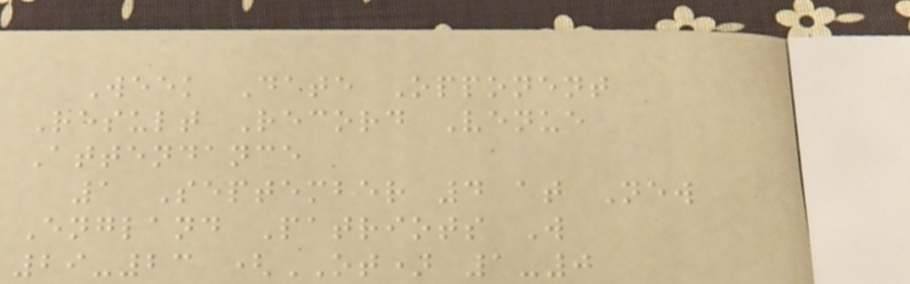Week Date Opponent
Result Record Venue
Attendance
1 September 4 at New
England Patriots W
29-23 (OT) 1-0
